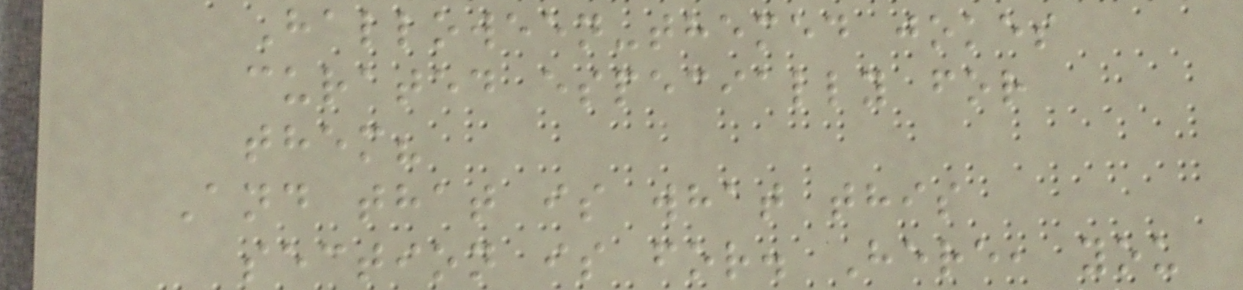Halloween-themed jokes
curated especially for
them?
And that is what this
section is for. Here, you
